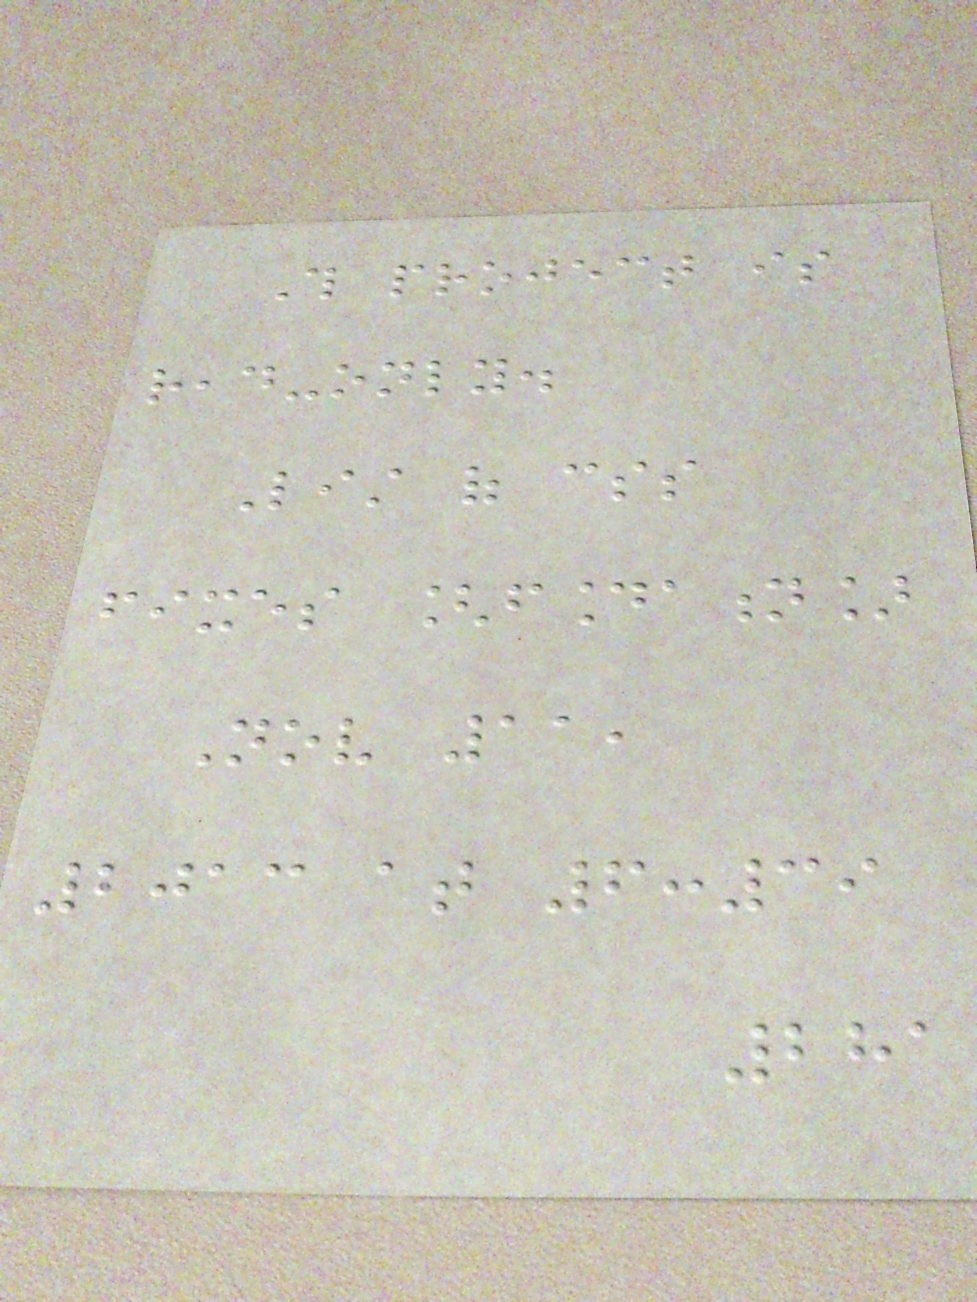This project is
read-only.
List of css
fixes [foundation]
Nov 11,
2013 at 6:39
281
